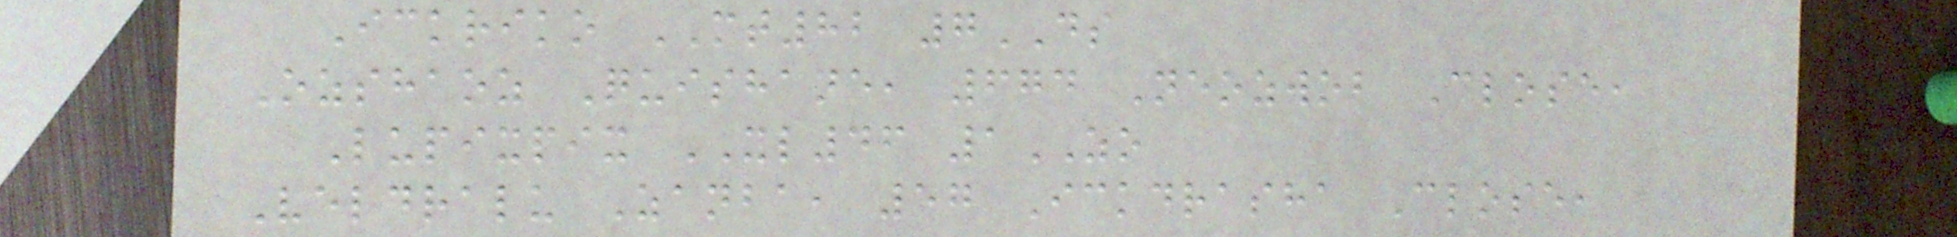Ickriko MT82 7DS
Ozshaoz Quishane, 674 Neozwob Close,
Lupixpix XL46 1ZO
Veldralu Zanba, 57 Ickdrasha Close,
